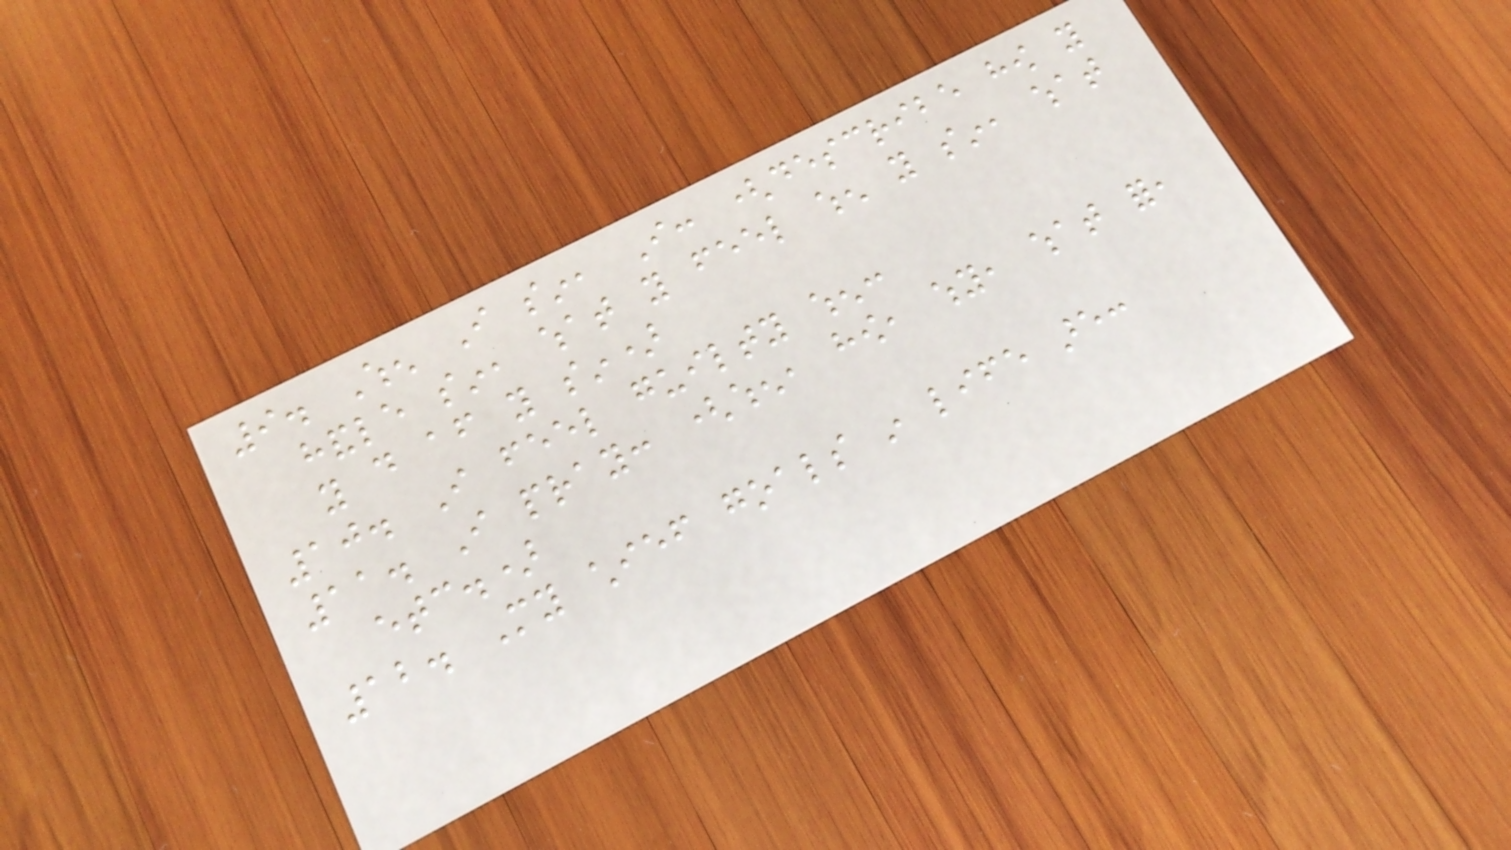9. When I sin, I: (describe how you
handle sin, what you feel when you sin, what
you do after you sin)
10. I feel guilty when:
11. I pray: (when, how, why, what for,
etc.)
12. My chief goals in life are:
